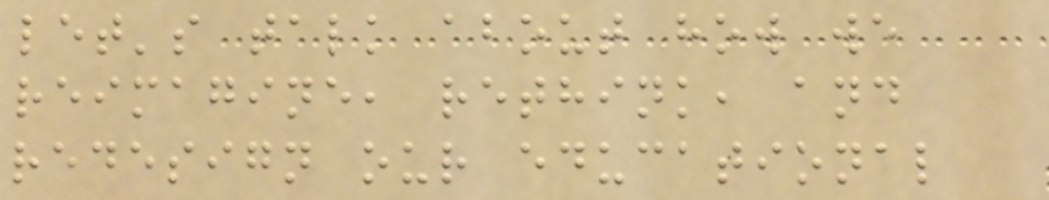let's talk about how we
reimagine, rethink, and
redesign our educational
